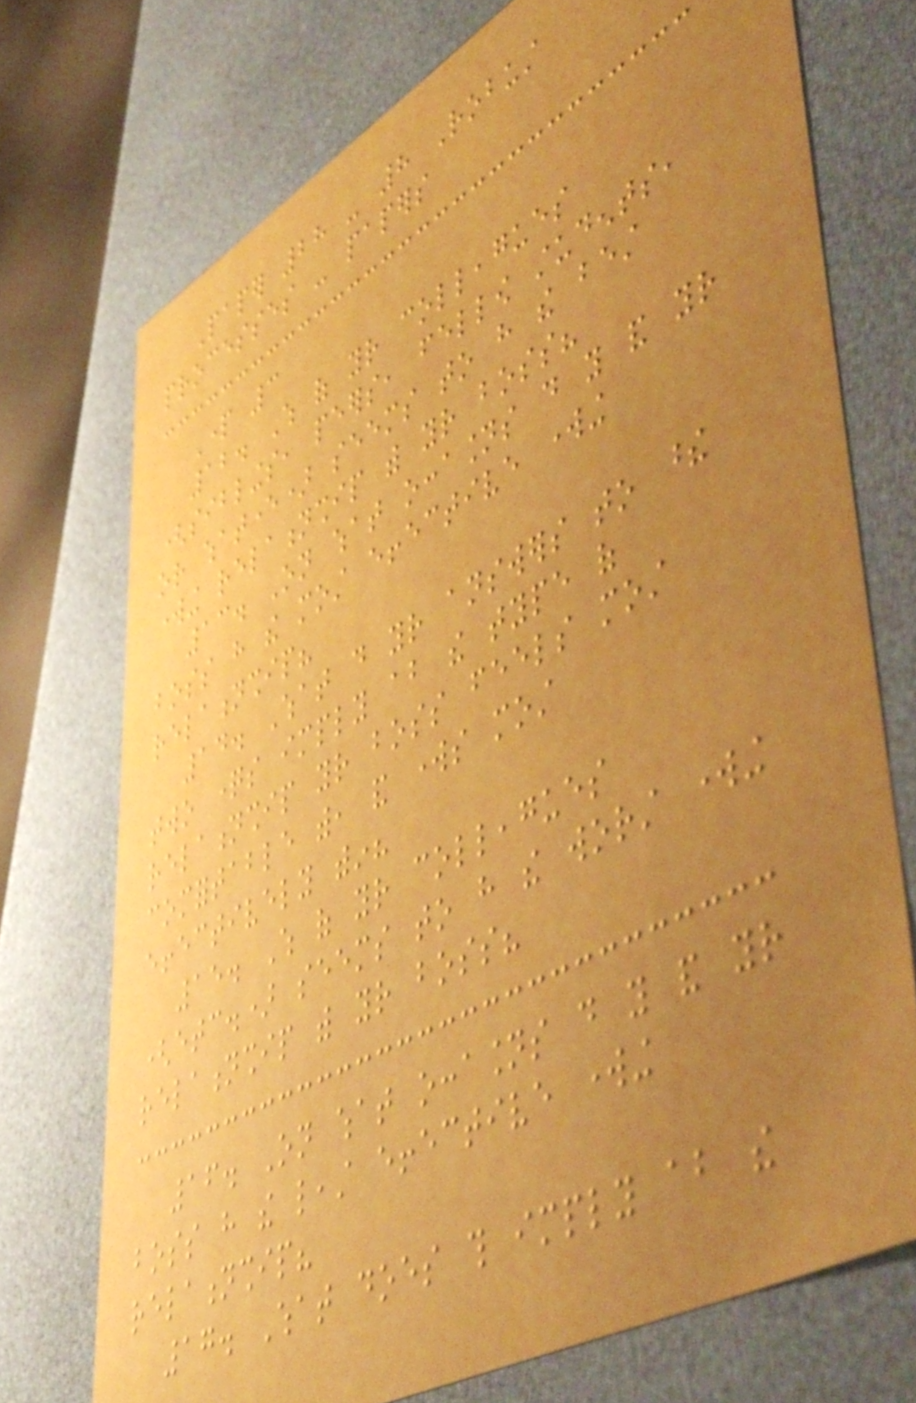Paper 28 - 8 Robust
processes - papers
Part 3
12. Which of your colleagues
(siblings, peers, fellow students,
or whatever) seems to have the best
working relationship with your boss?
13. On what occasions do you and your
boss have the most effective working
relationship?
14. What do your answers to these
two questions imply about the type of
relationship your boss feels most
comfortable with, and works most
effectively within?
15. Which of your colleagues
(etc.) seems to have the worst working
relationship with your boss?
16. On what occasions do you and your
boss have the least effective working
relationship?
17. What does this imply about the
